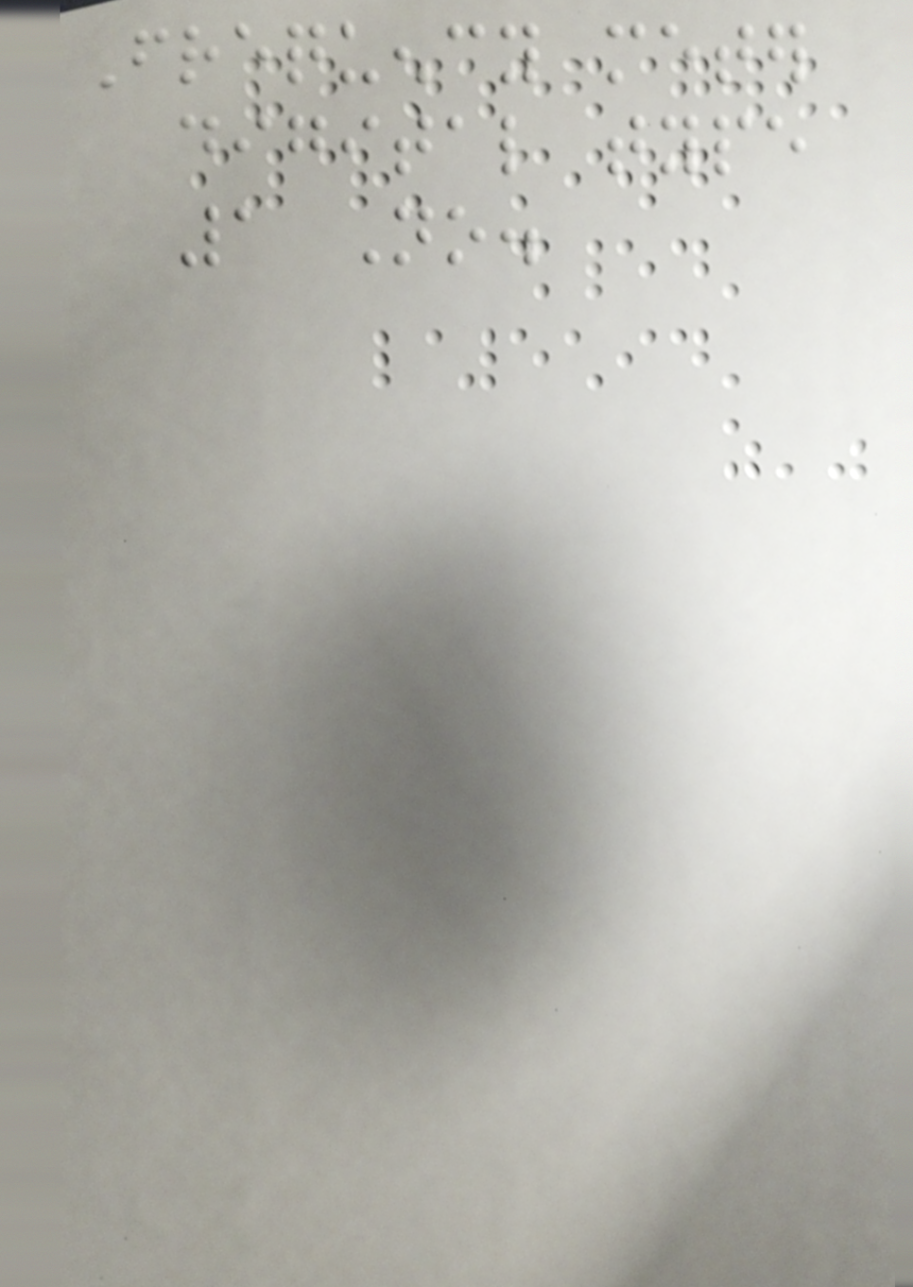Frequency meter
digital type
1 No.
